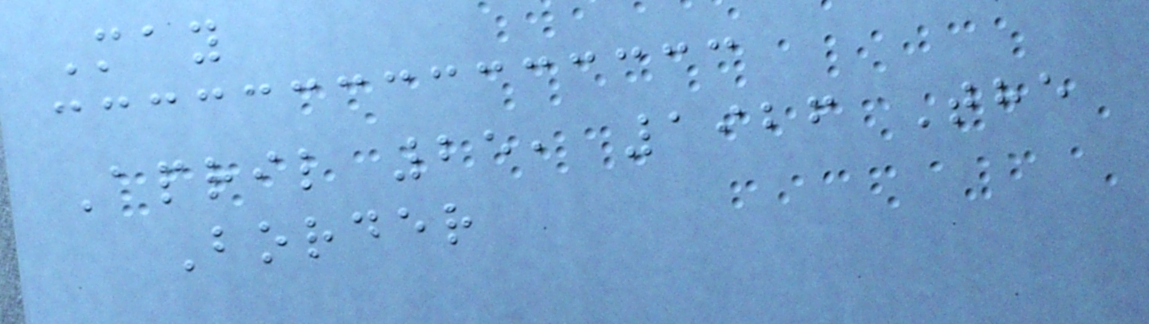May
April 25, 1926 The
Border
